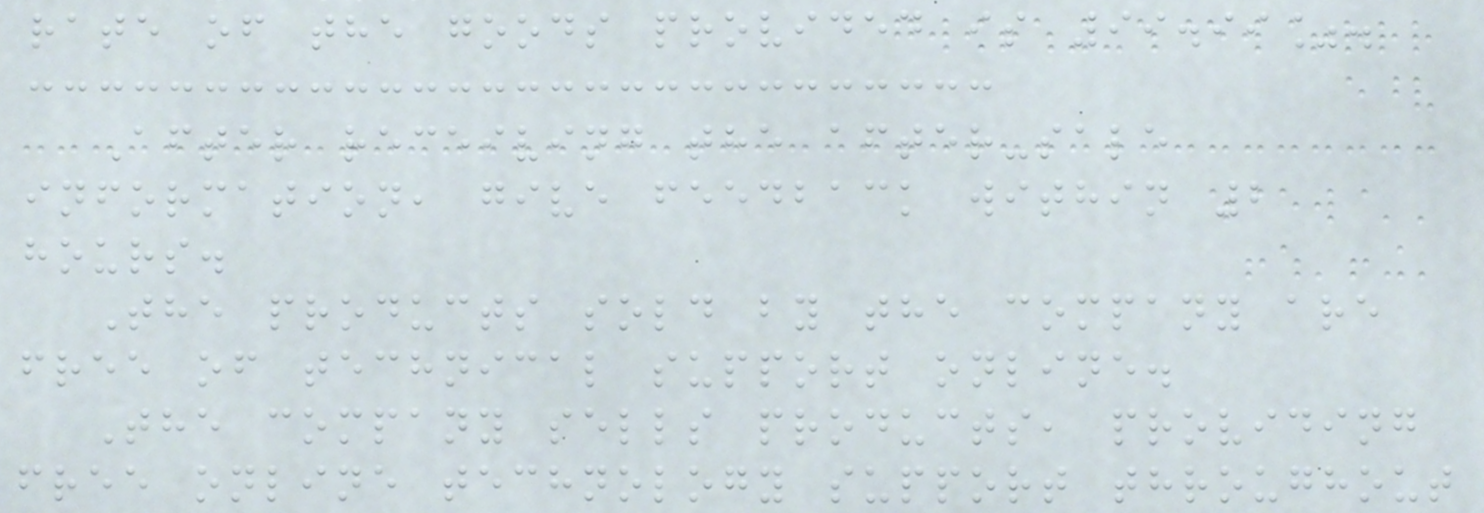rate of the goods provided is 99.99%.
After receiving the after-sale
information, give feedback within 2
hours.
The products sold by the company are
free of technical support online.
The company sells products, providing
free online technology support throughout
